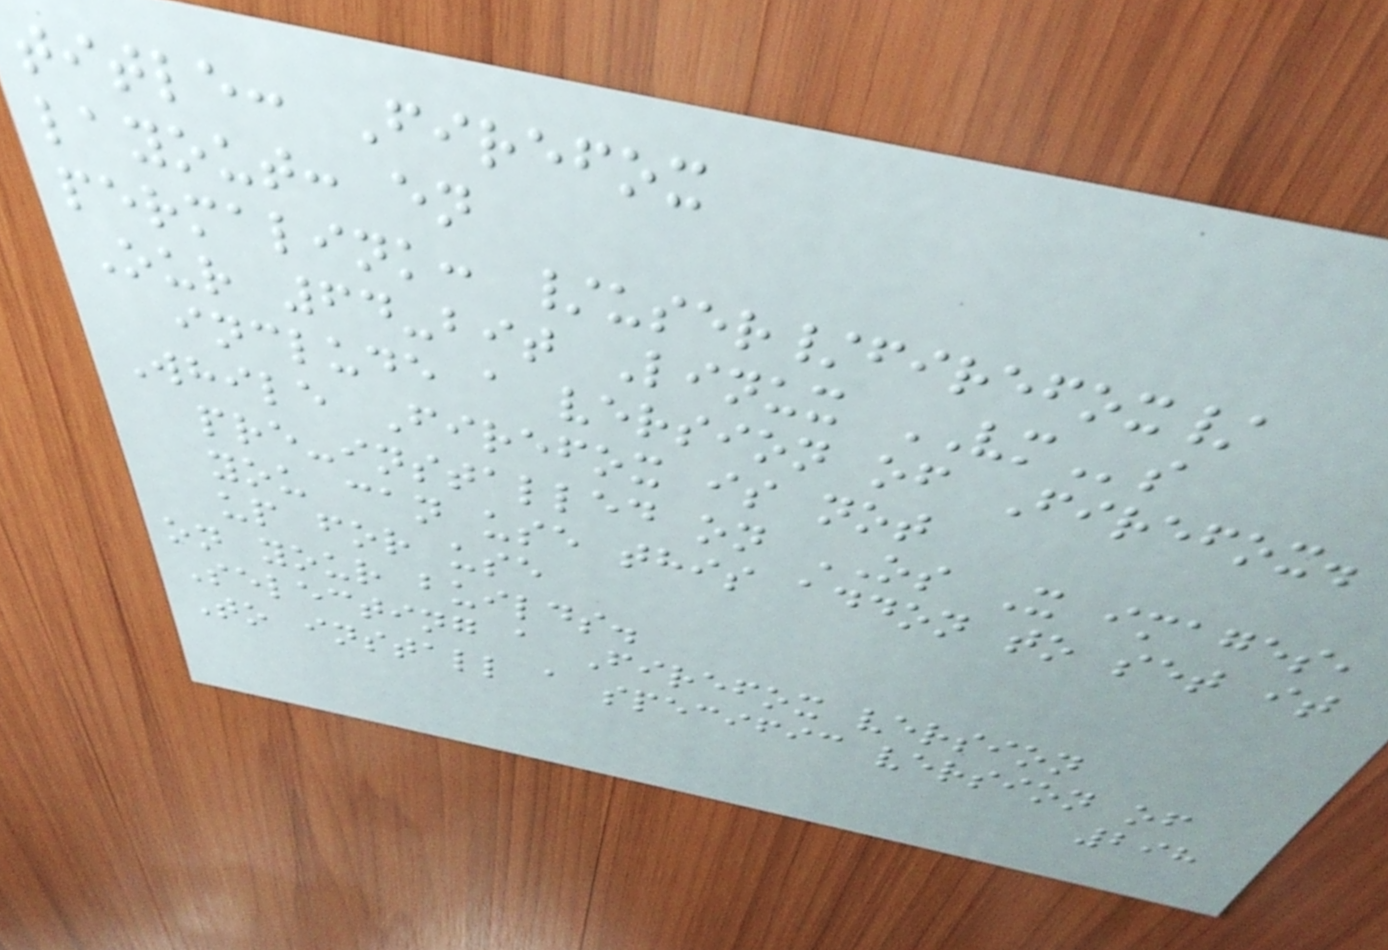title: Firefox
layout: en
permalink: /user/firefox/
Our 64-bit Linux VMs
include a version of Firefox.
While Firefox is not
pre-installed on OS X images,
you can use this addon to set it
up for use
on your builds.
Selecting a Firefox version
To install a specific version of
298
